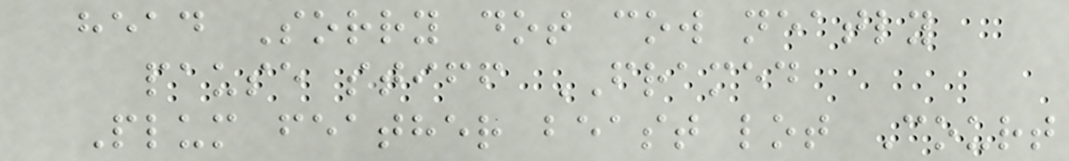head Sorry dot cow neatly
pause stiff FRAMED
Plum feather beast lot Court
